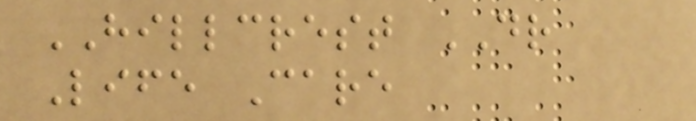HILLCREST DR
Life Care
